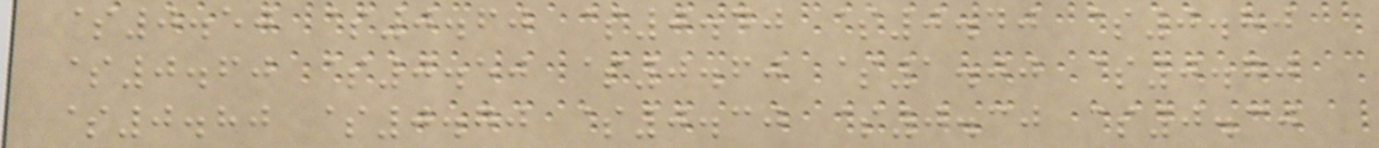$0.50 $0.60 $0.40 $0.40 $0.80
$0.60 $0.50 $0.60 $1.00 $0.70
$0.80 $0.70 $0.30 $0.30 $0.30
